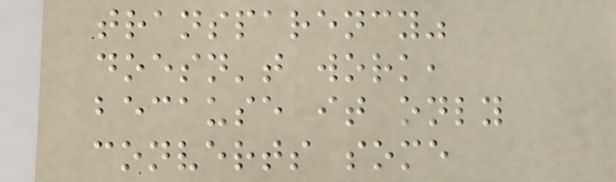transparency"
doesn't work,
because it only
converts some
